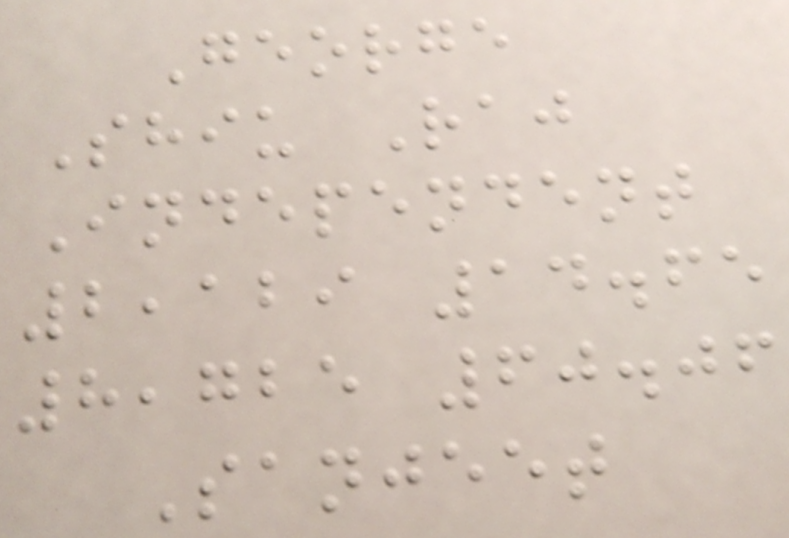George
Shiu Raj
Independent
2,129 14.65
8,725 60.06
Sanjeet
